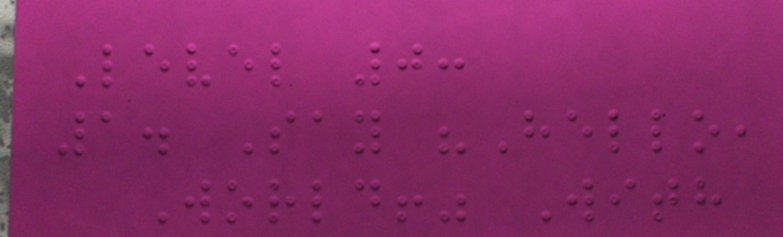Level 0:
1. Say "Hello,
World!" With
